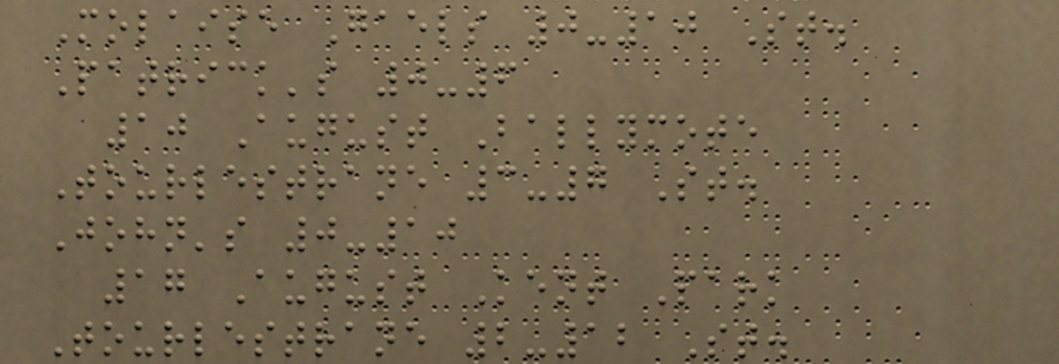Molaise Gaels 0-10 St.
Patrick's 0-6
10 August Ballymote
Tourlestrane 3-7 St.
John's 0-10
17 August Kent Park
Tourlestrane 2-12 St.
